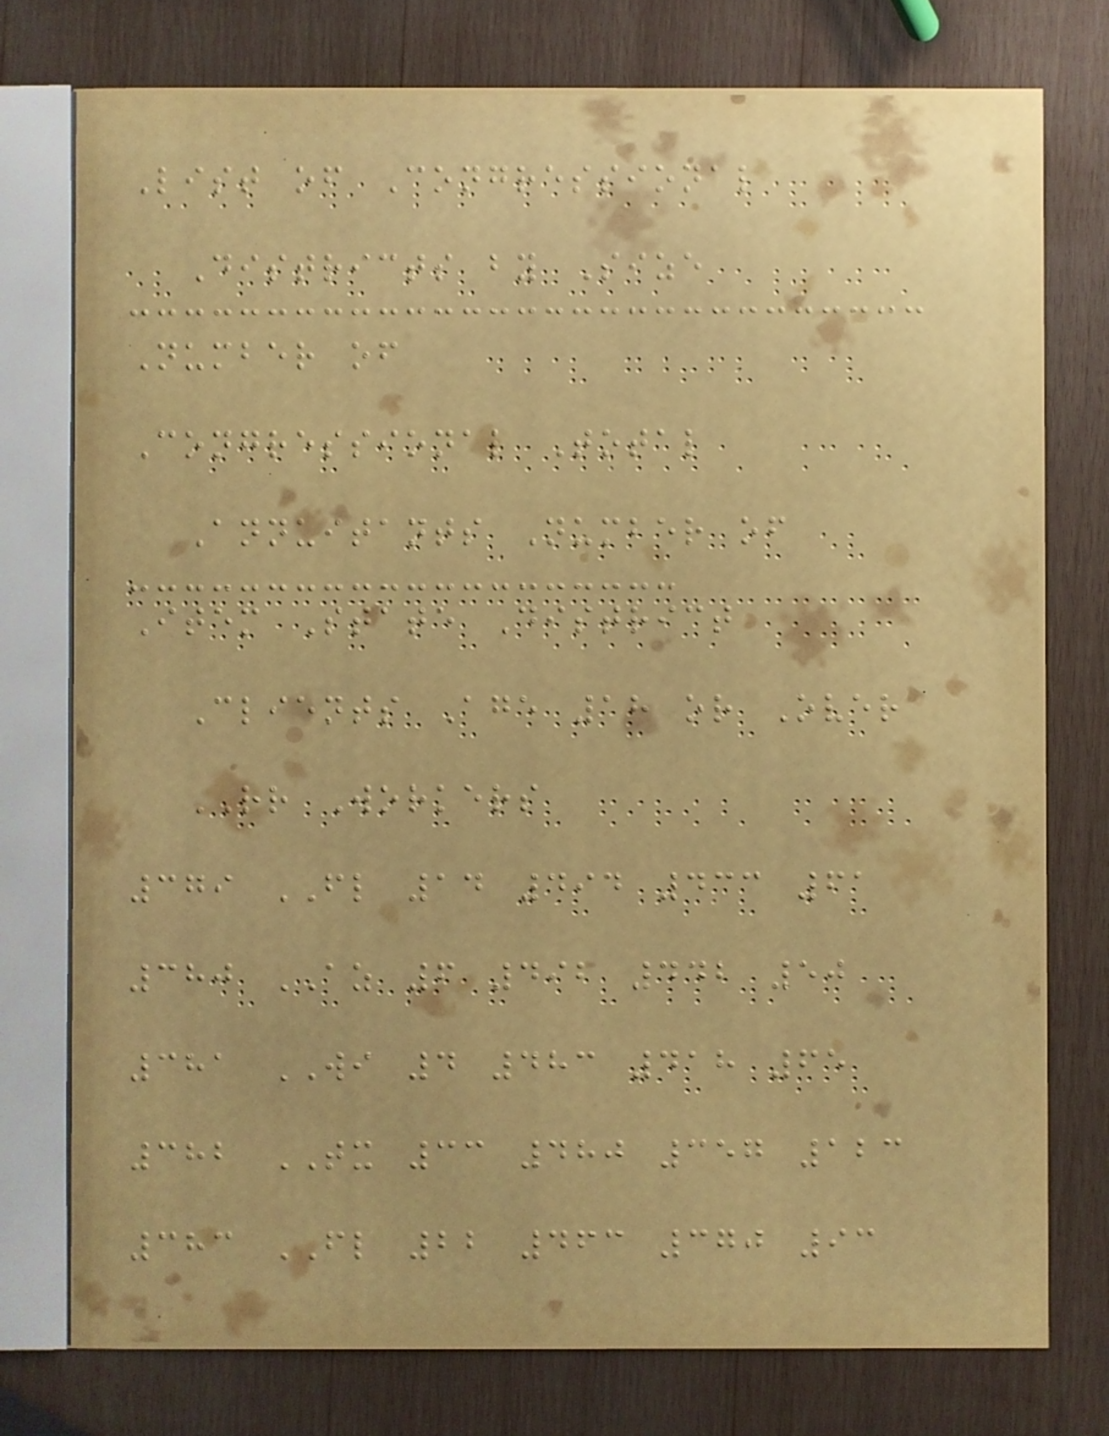List of Congressional
Districts by Size
Number of
Congressional Total
Annuitants Number of
Item State District
Clients Age 18 or Over
RR Workers
379 FL 14 494 433 61
380 AZ 6 492 442 50
381 WI 4 483 418 65
382 TX 33 480 357 123
383 FL 22 463 370 93
